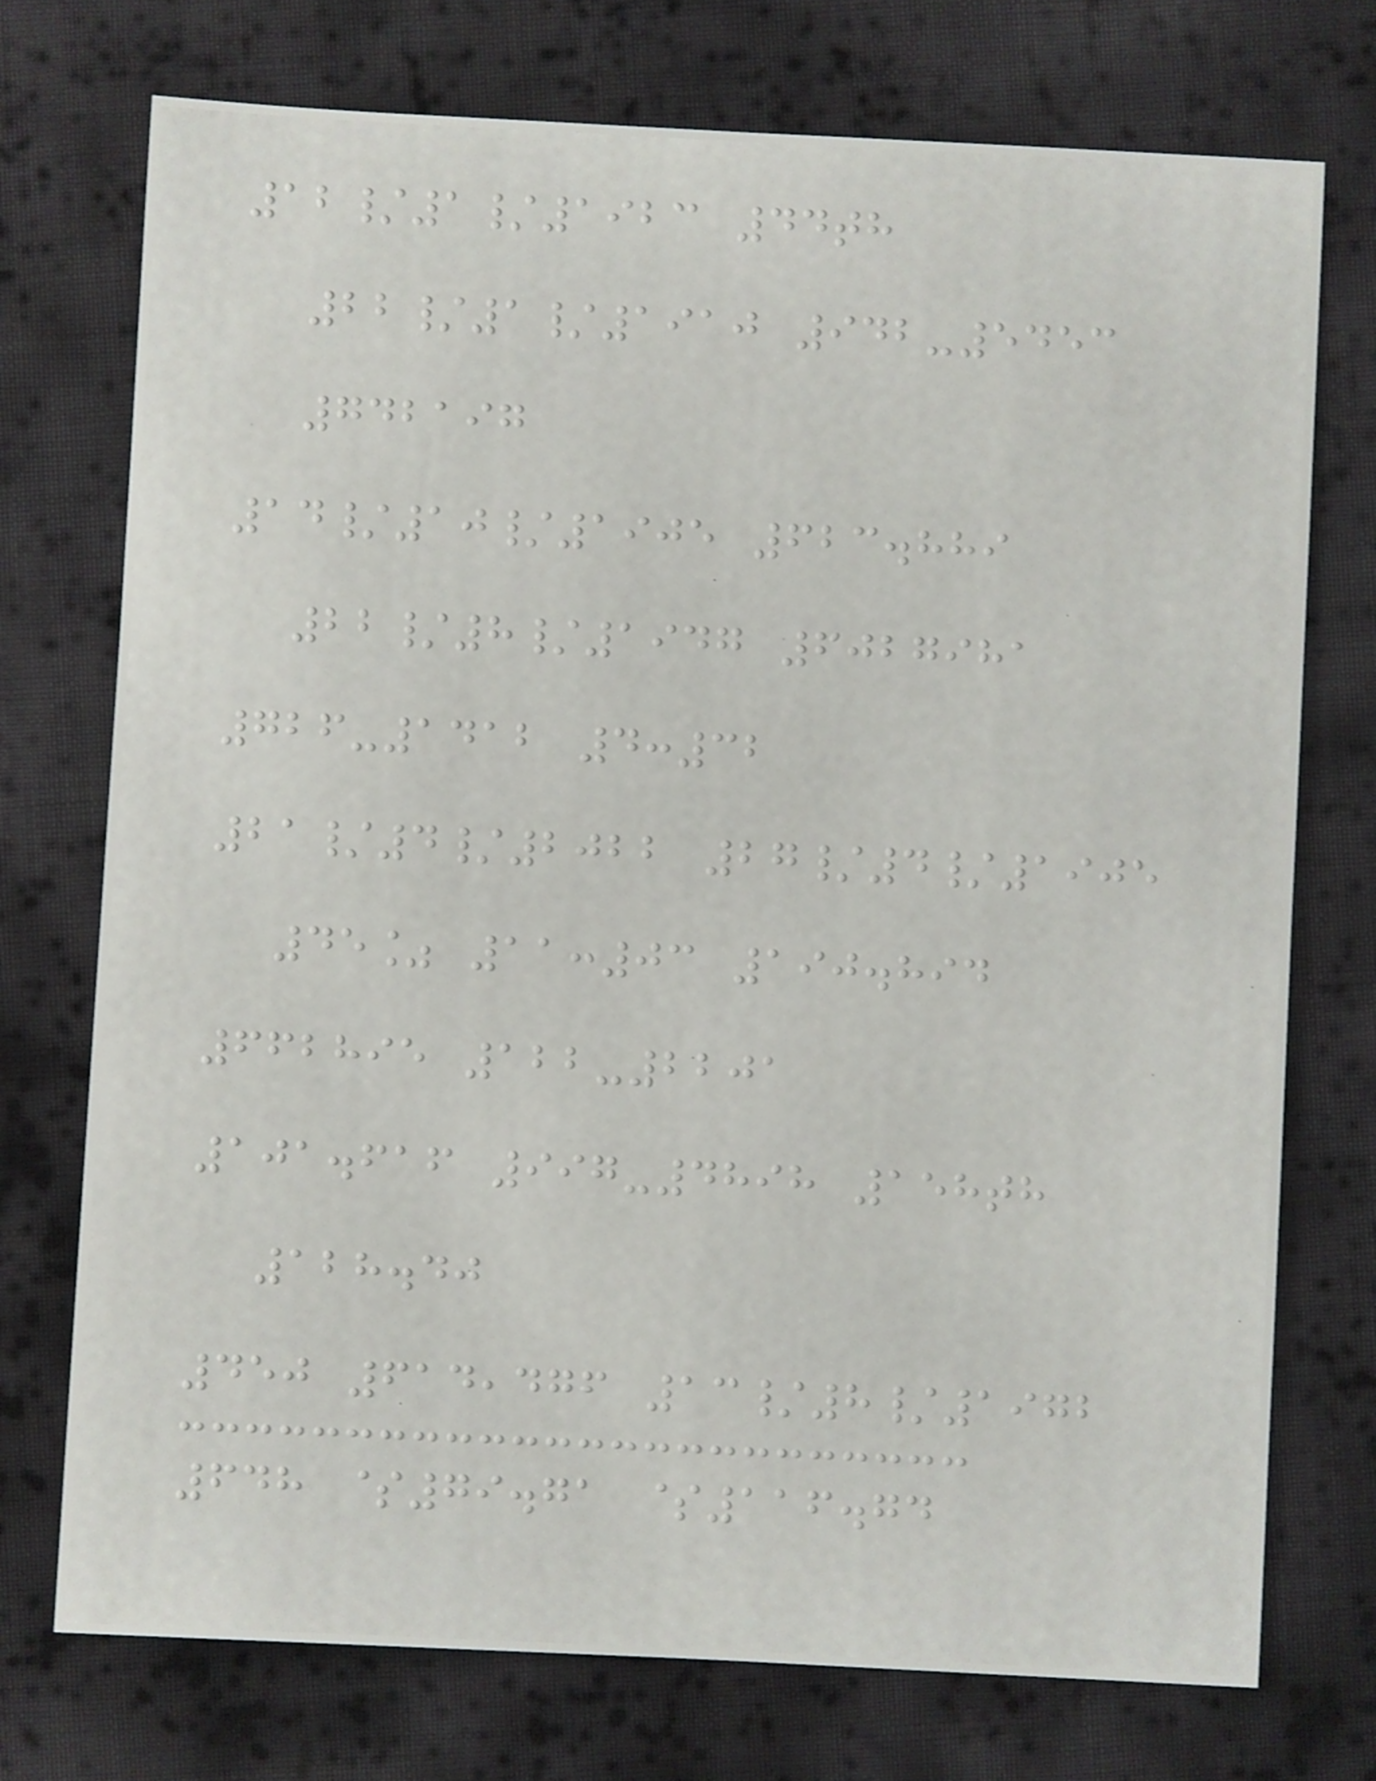12/1/1923 44th
22/1/1910 942-5453
742197
14/10/1905 623.889
22/8/1947 6027981
726-1412 4:32
21/4/2022 27/4/1905
45% 11:03 190.894
662895 122-2201
101.616 997-4898 158th
128.40
450 614,476 13/8/1972
648 $79.71 $116.74
